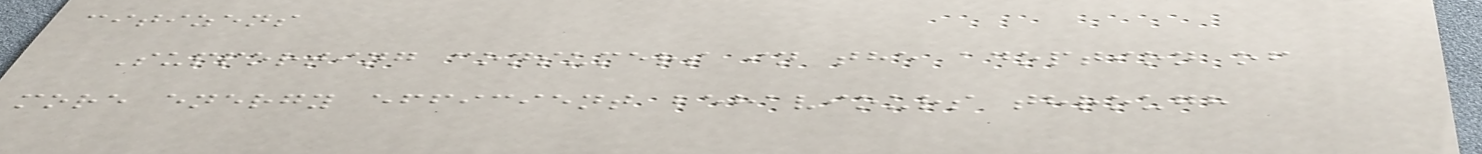citizens
Supporting consumers in the adoption of
more energy efficient behaviours through
